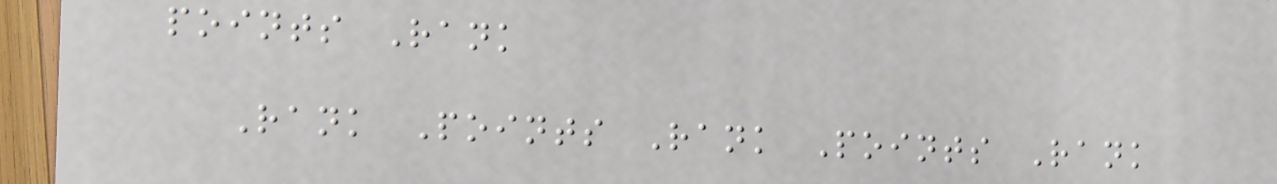points Rank
Rank Points Rank Points Rank
